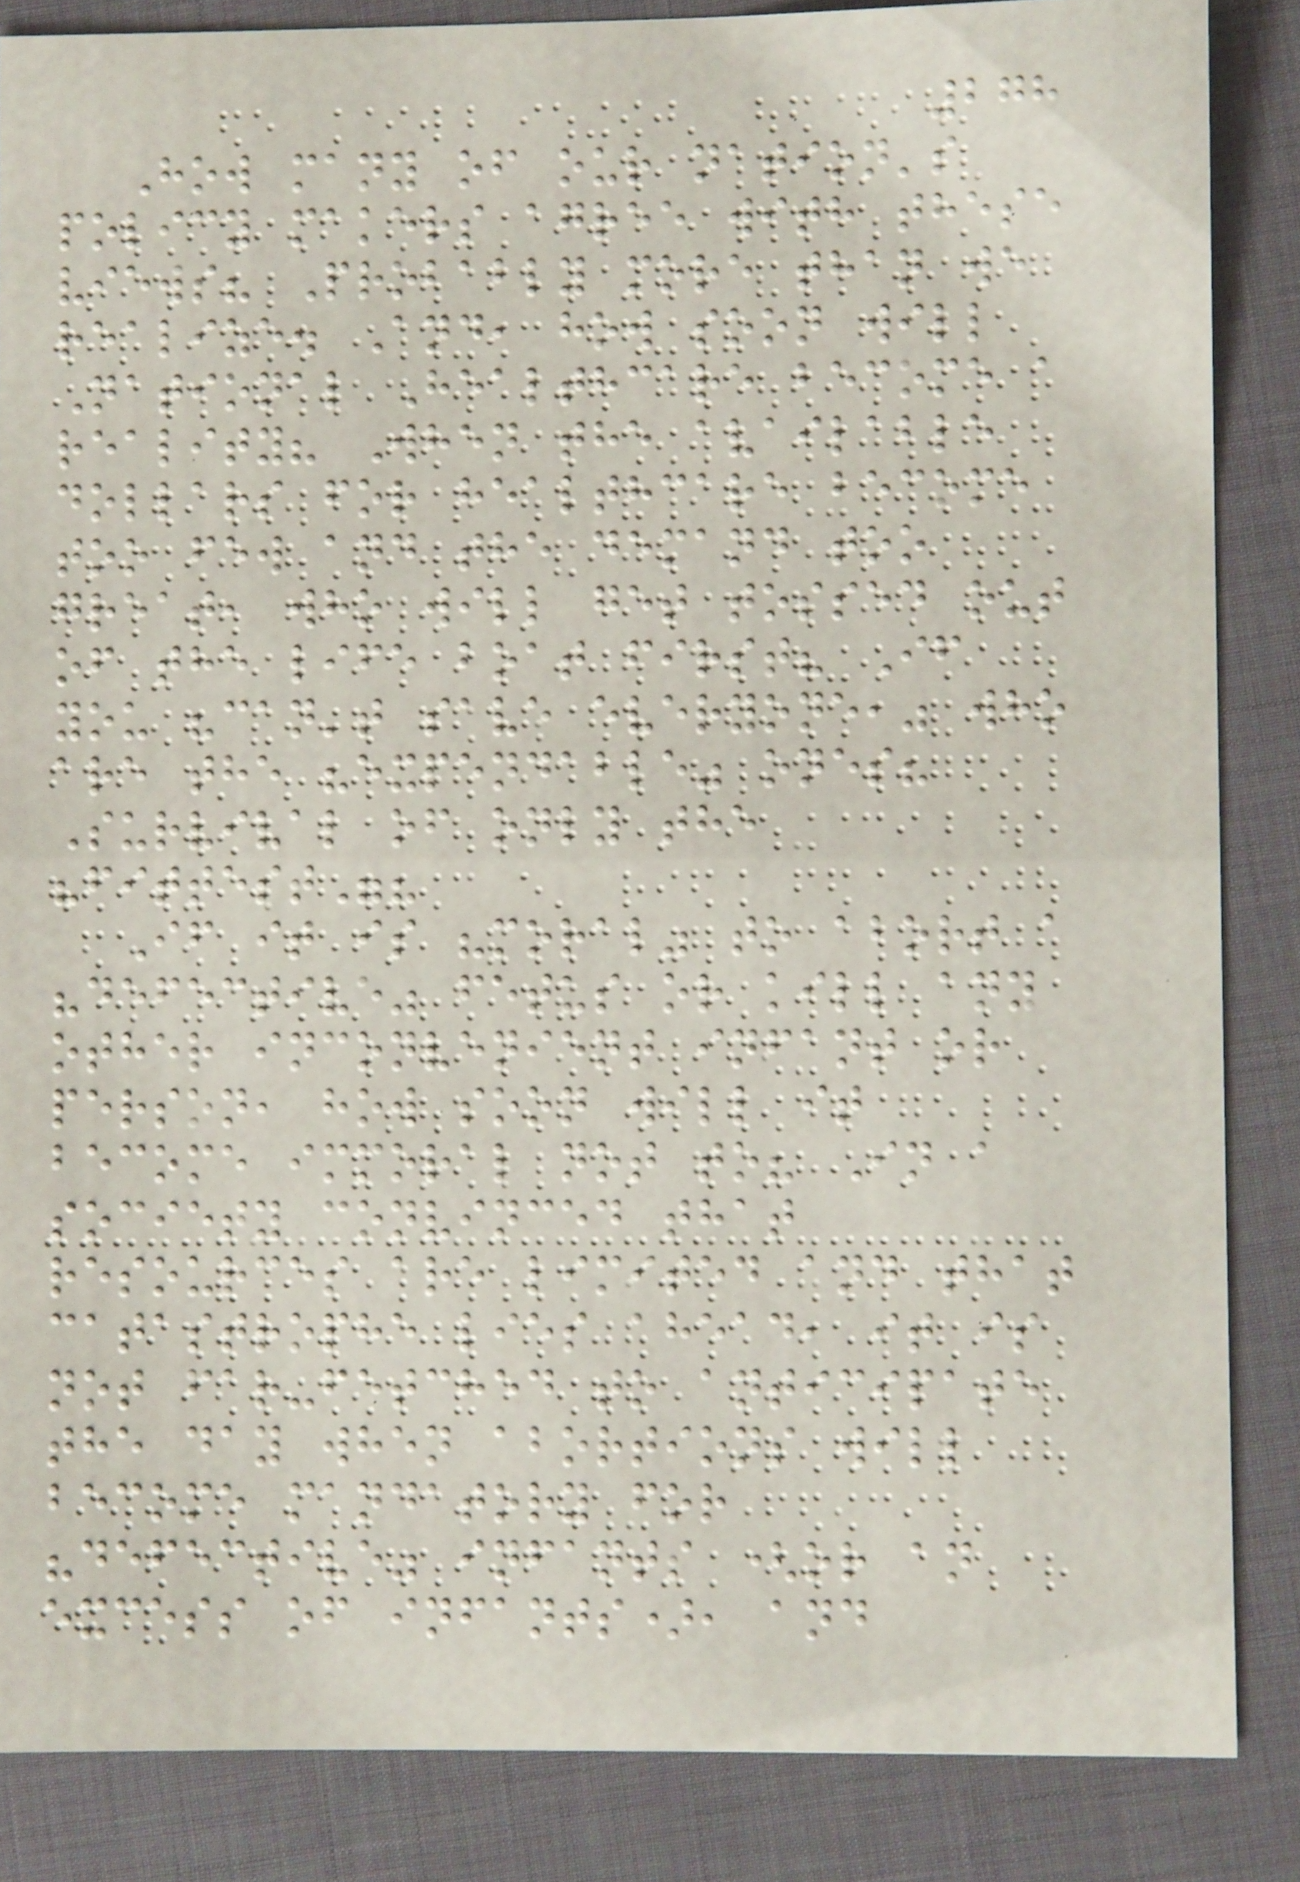278
How many of our nation's
policy makers agree with these
views? Probably more than we
realize. And, how soon will
National Healthcare become a
reality? When the available
dollars for healthcare become
too few and the demand too
great, who will get tossed out
of the life boat first? If
you "can't save everyone," who
are the "expendable" ones?
Survival of only the
"fittest"?
If it is "moral" to abort a
"defective" fetus or kill any
other inconvenient infant or
person, how soon will it
become immoral not to? In a
society convinced that
resources are limited and that
catastrophe lies ahead, it is
not far-fetched to anticipate
the day when abortions will
become mandatory for
"defective" infants (or an
excess of infants), and
